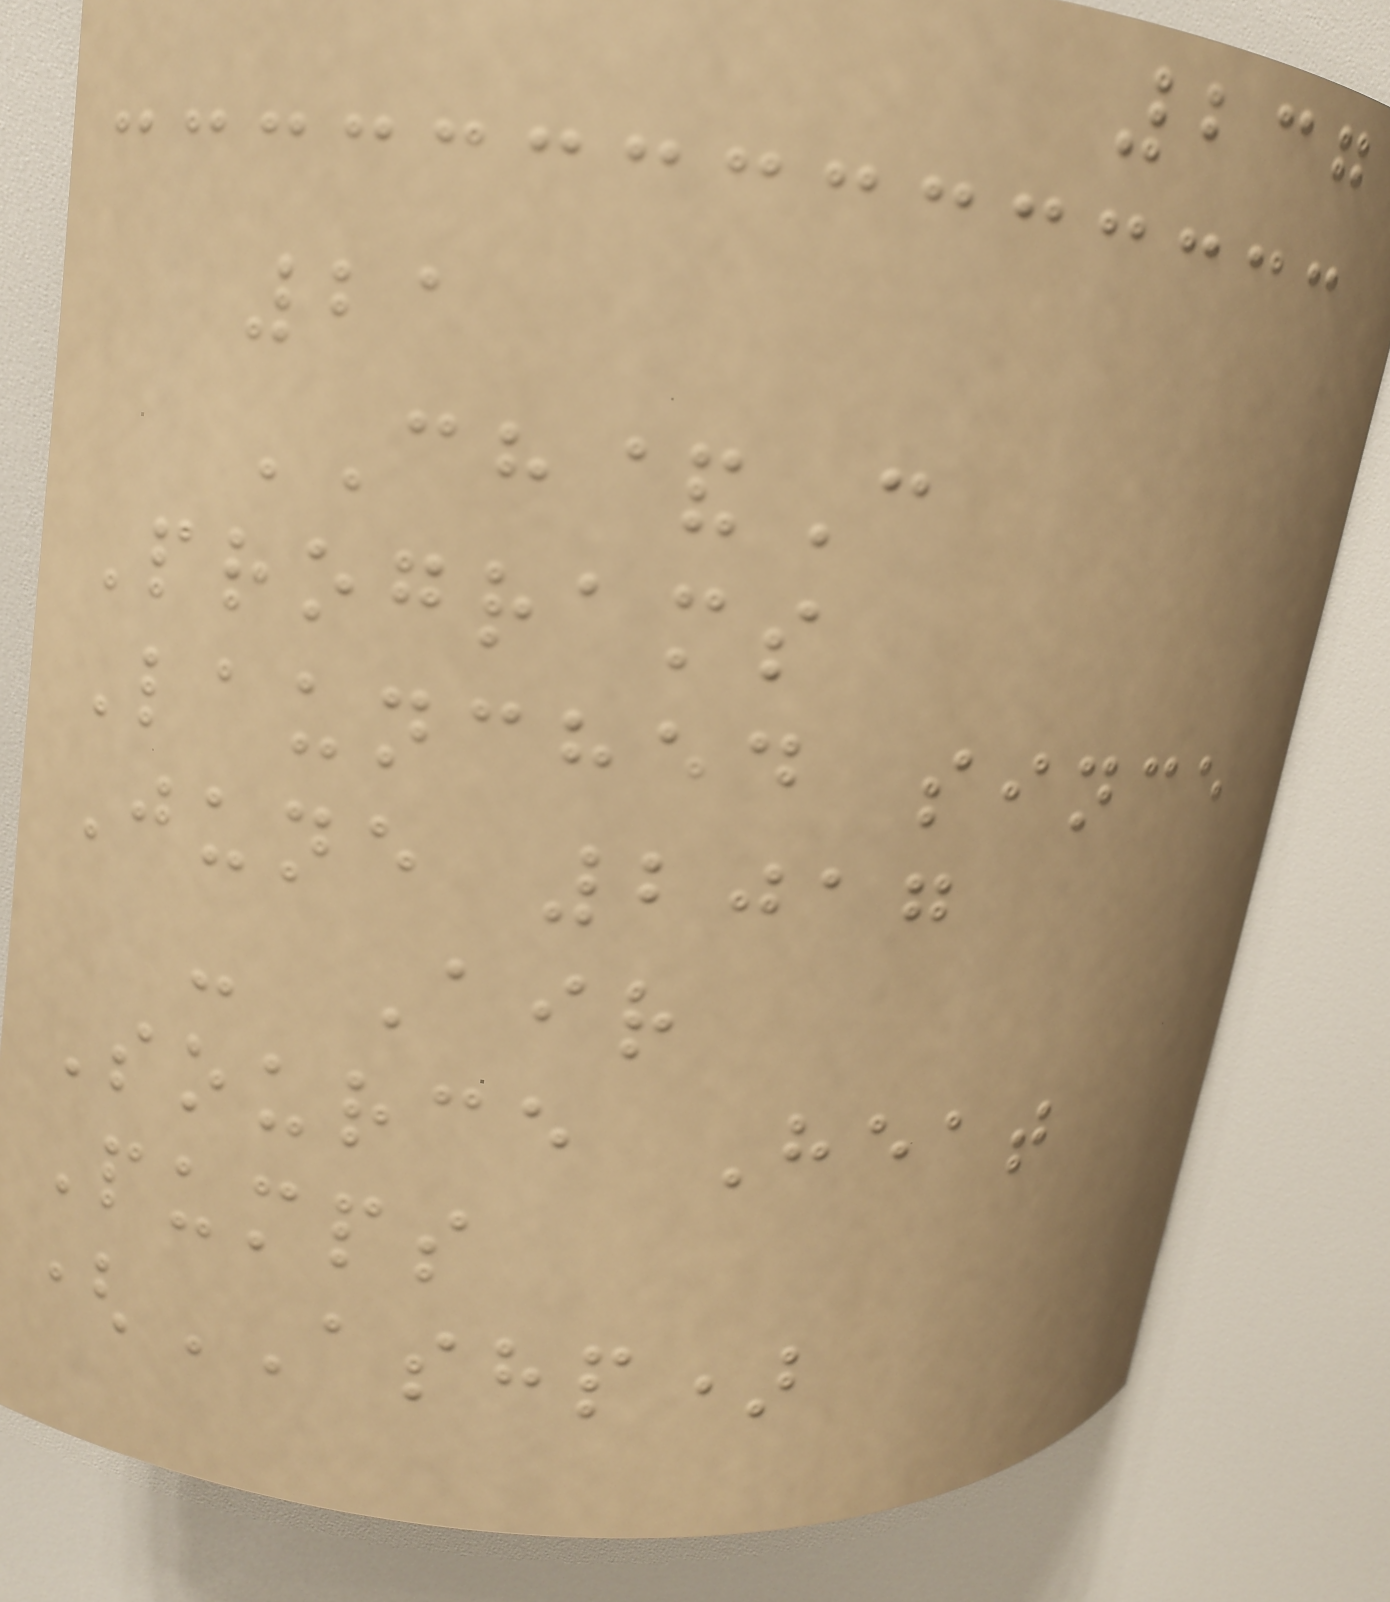237
21
CH&C
Programs
Launched since
June 2017
- Air
Source Heat
Pumps
(ASHP)
